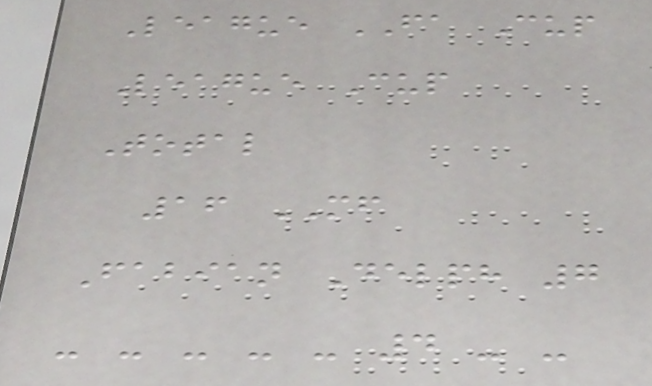League FA Cup
League Cup
Total
16 MF
Fabian Delph 7
- - - - - 4 - -
